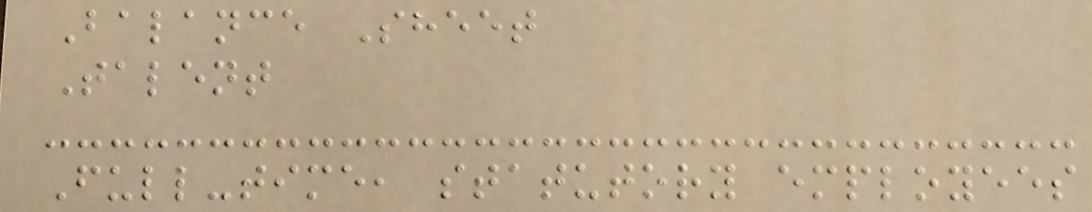Balance Sheet
Talent
Full-time, statutory employees
